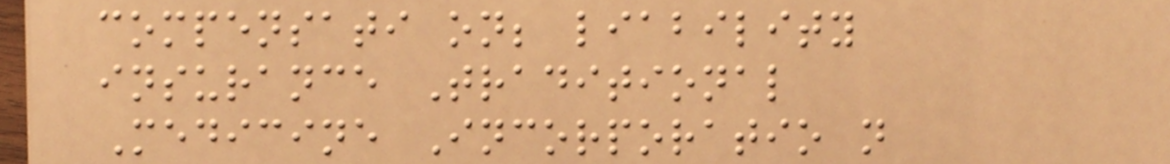compensati on; liability
insurance Traditional
Medicine Incorporatio n
